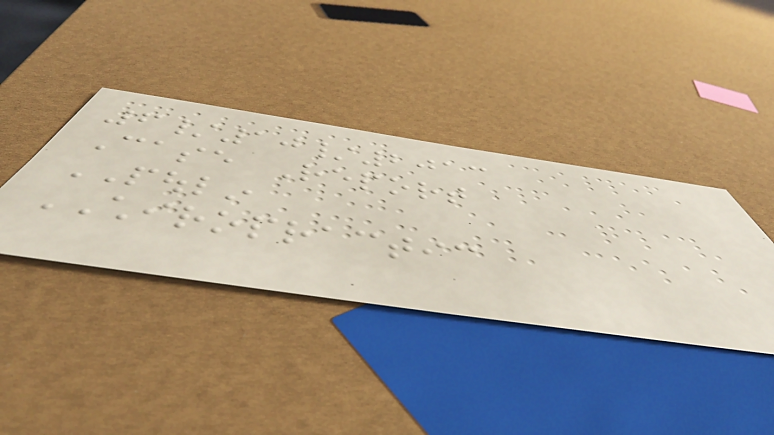6/10/2013
Case Report
POULIN
CHIROPRACTIC
